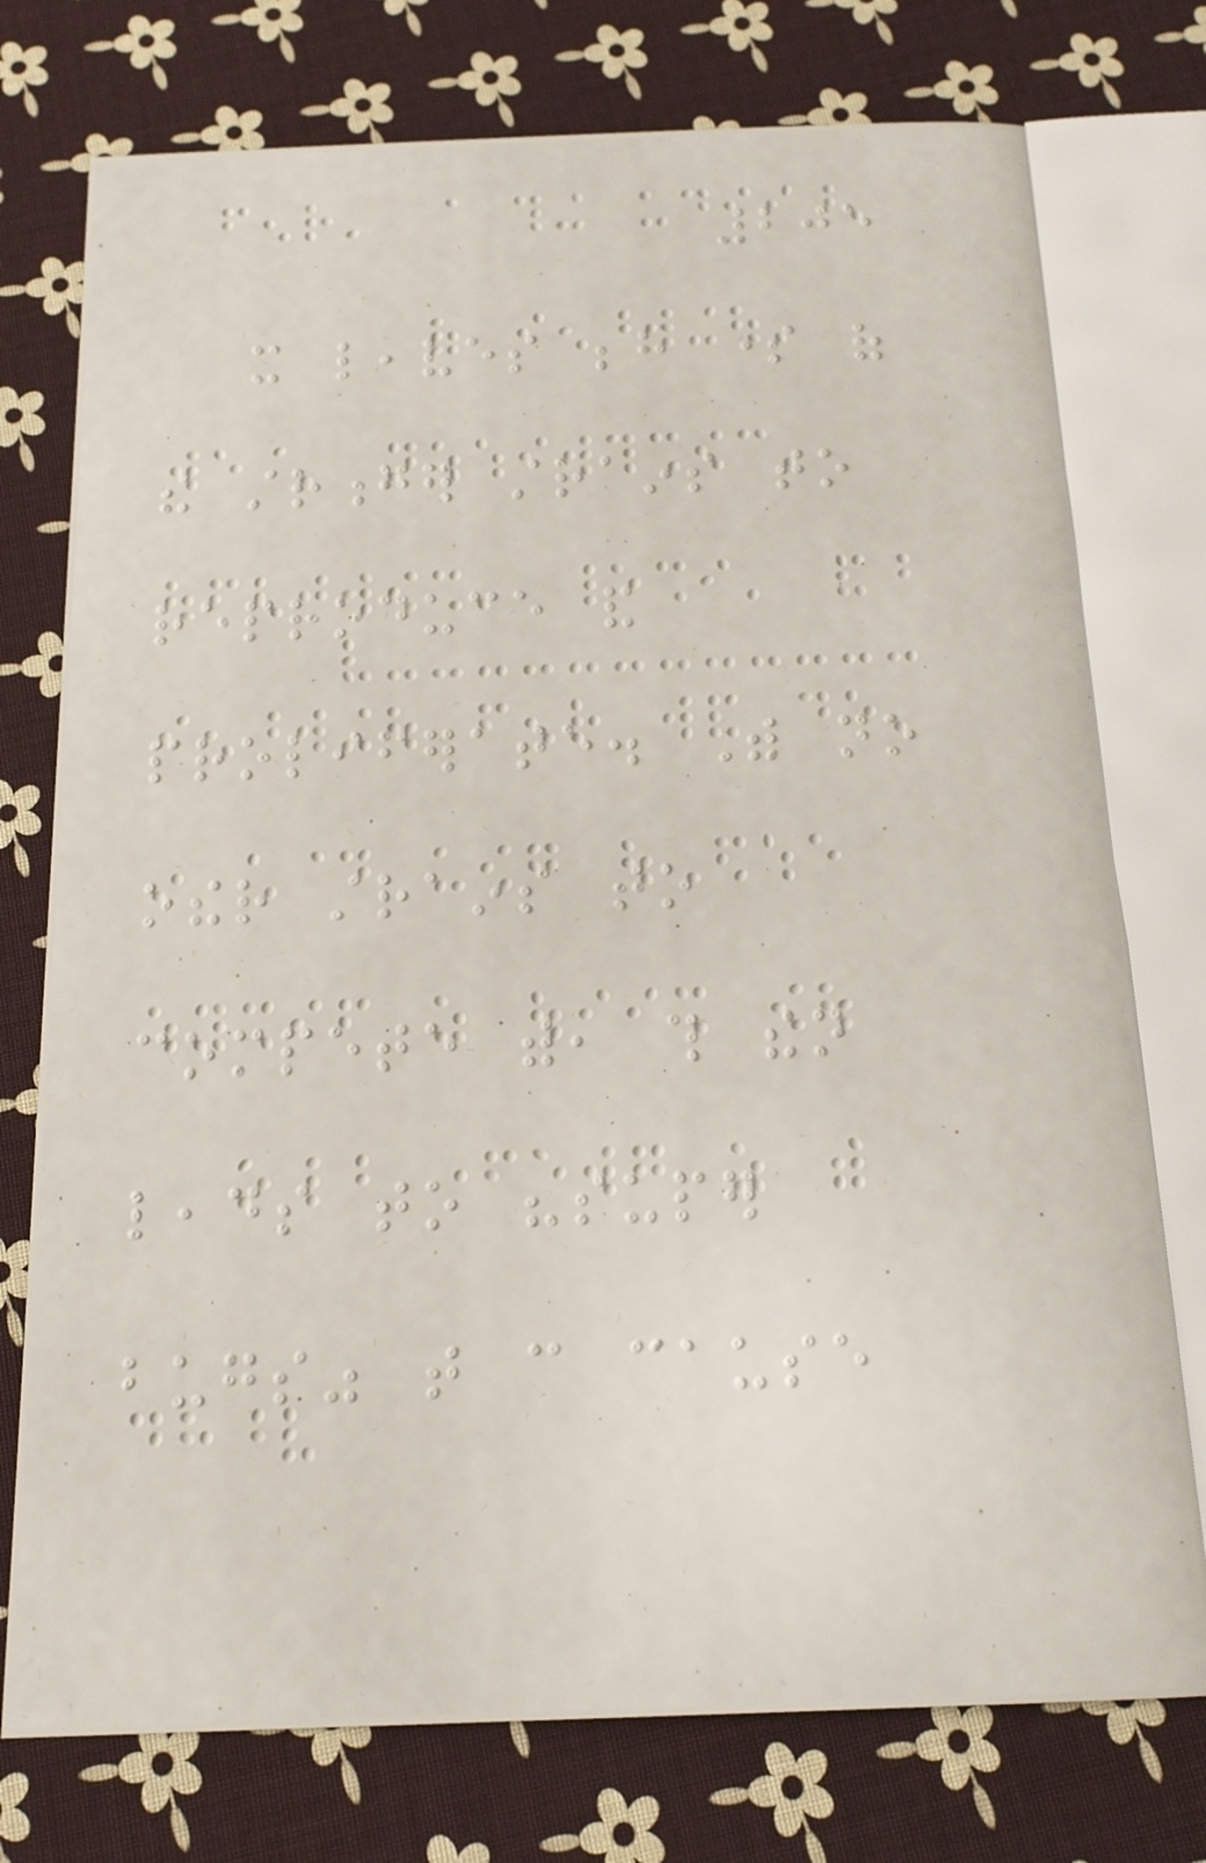205
it leaves behind some of
the stronger strains to
reproduce and
proliferate. With no
other strains to
compete with, this then
leads to "super
bugs" that can cause
